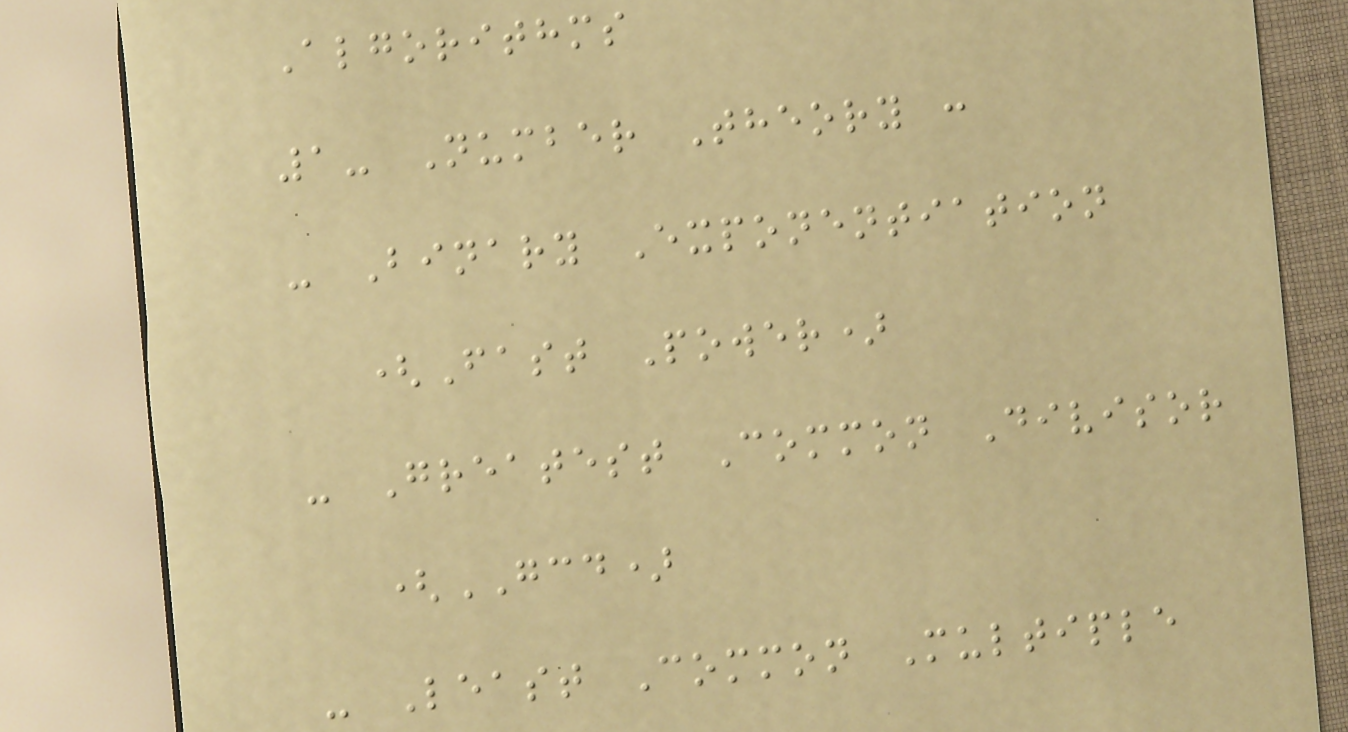Algorithms
1- Number Theory :
- Binary Exponentiation
(Fast Power)
- Greatest Common Divisor
(GCD)
- Least Common Multiple
